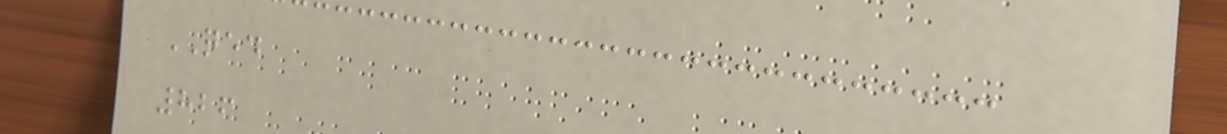QED
826
